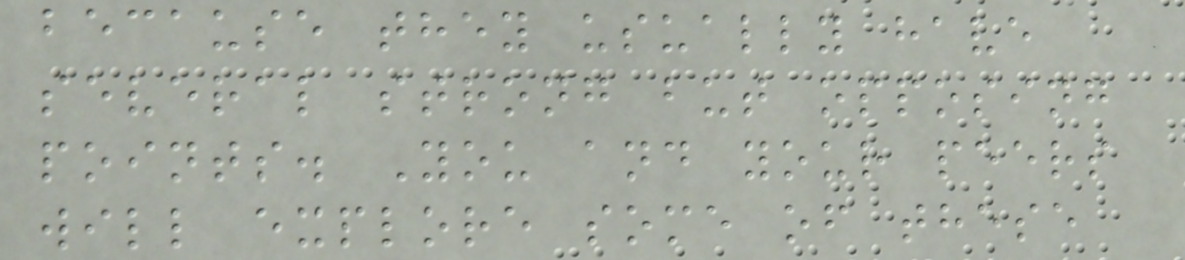because they usually have
several strong but opposing
points. You and your peers
will explore some of these
